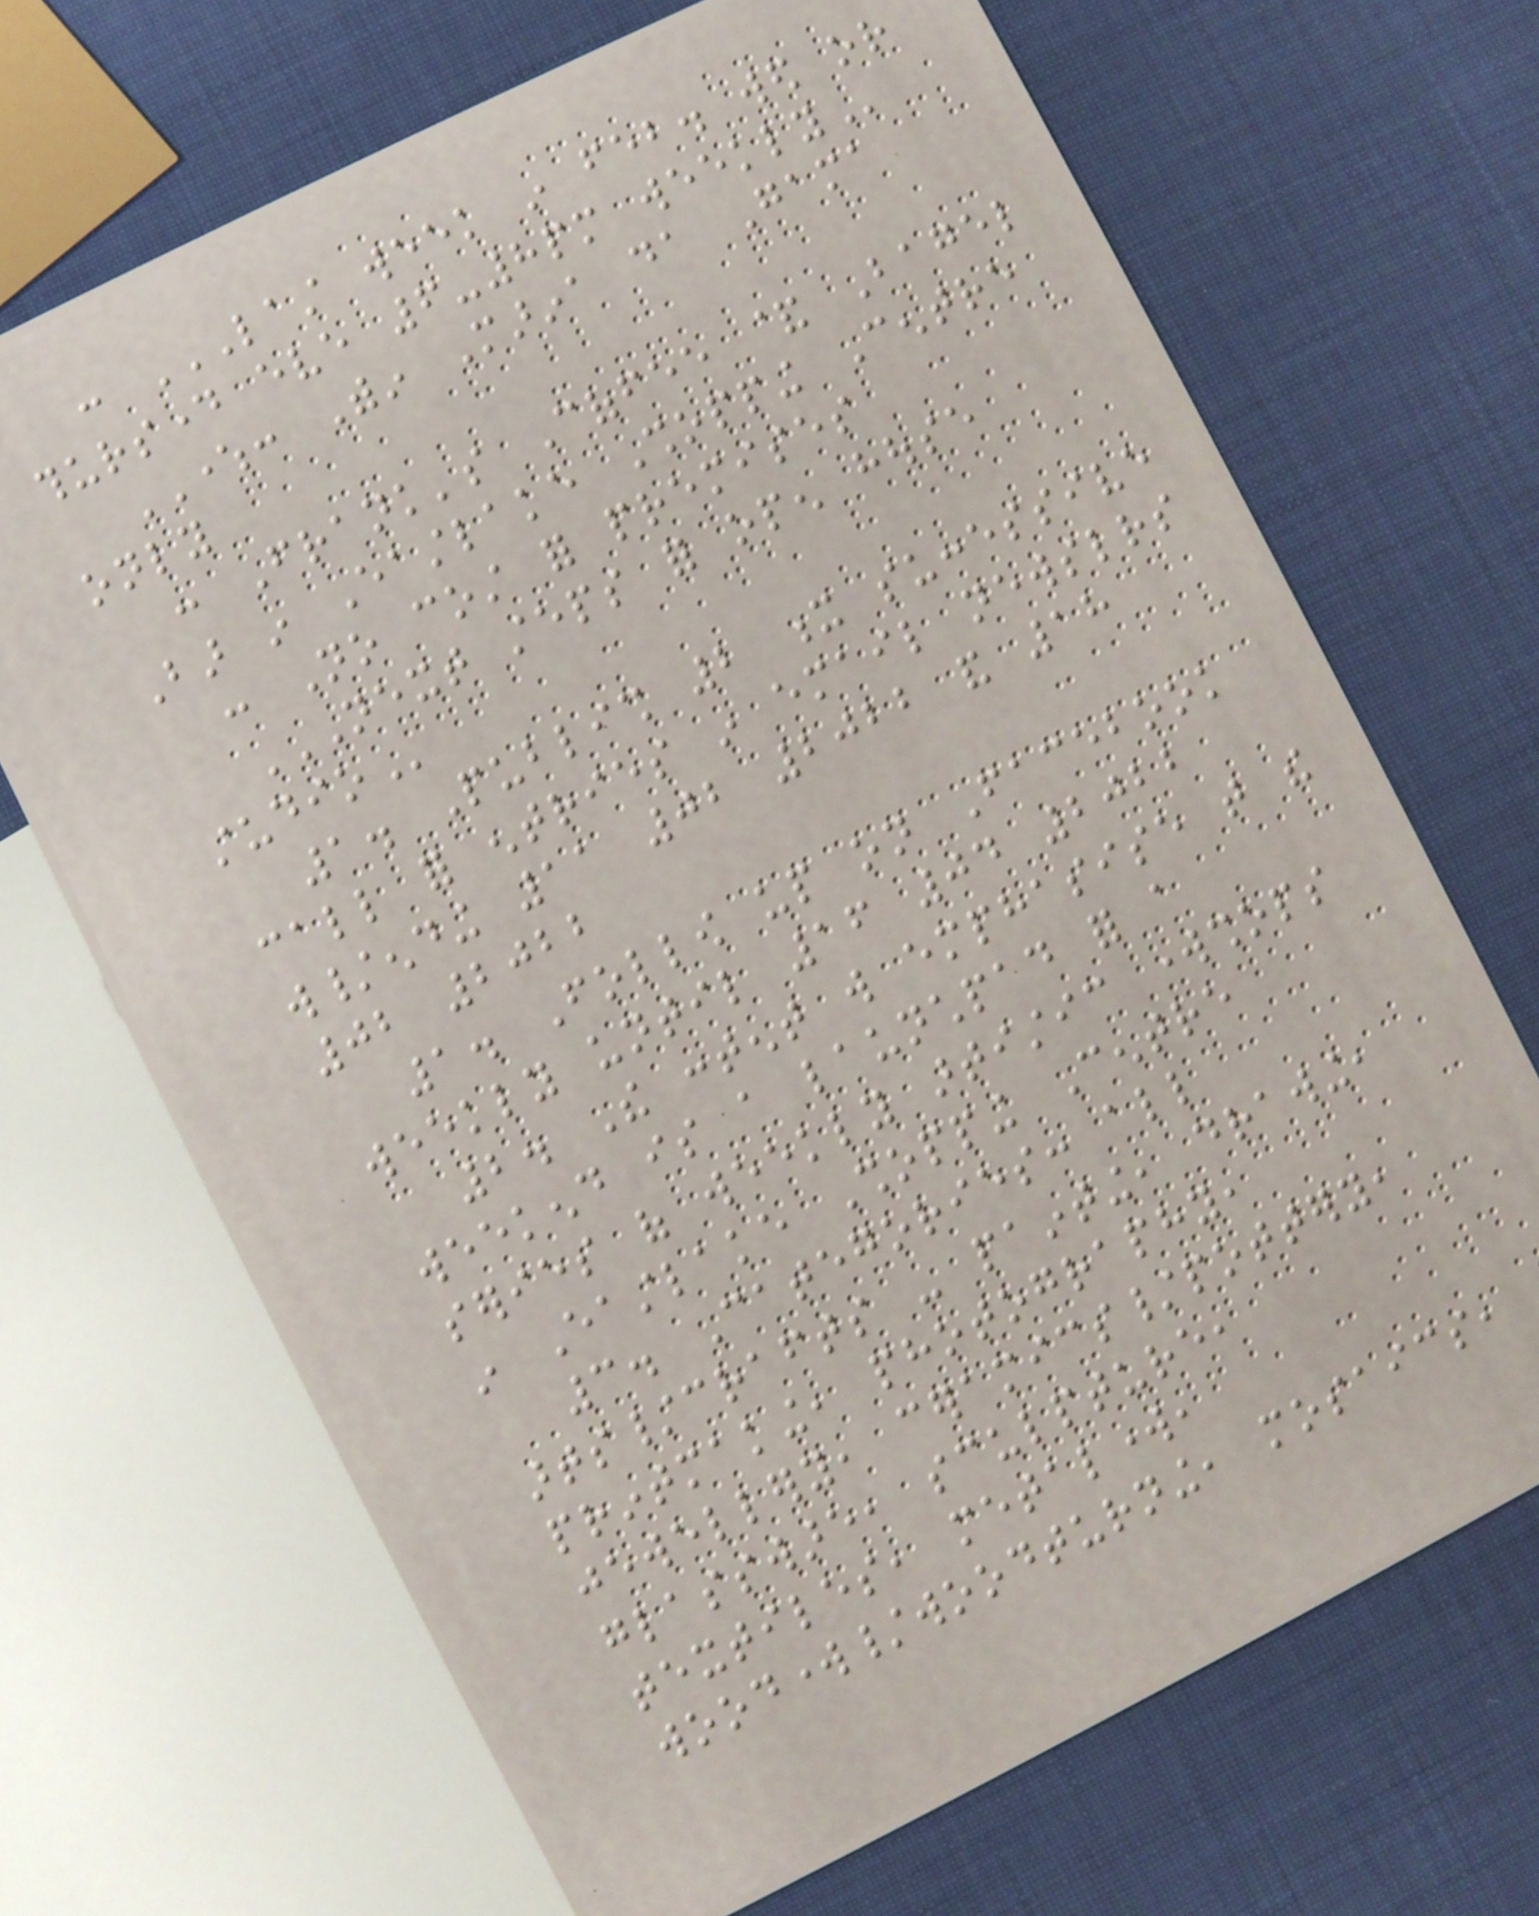: LAST WEEK IN FEB. WED OR
THURSDAY EVE 6-8PM WEEKLY
WHERE: Within Marina da Gama
only
: Frank's Coffee & Bagel
Bar in Eastlake Shopping Centre
: No cost for premises
NEXT STEPS FOR OPEN HOUSE
STUDIO
1. Publish 2 x successive
call for entries in email newsletters
w/ending 11 02 2022 and 18
02 2022
1. Follow up on Facebook
weekly until 16 04 2022
2. The content will emphasise that the
weekend is a launchpad for a
series of weekly artistic workshops
in Eastlake Shopping Centre
3. Categories: all
arts/crafts - painting, drawing,
printmaking, photography,
jewellery, ceramics/pottery,
glassware, sculpture,
textiles, metalwork,
woodwork/woodturning, mosaics,
